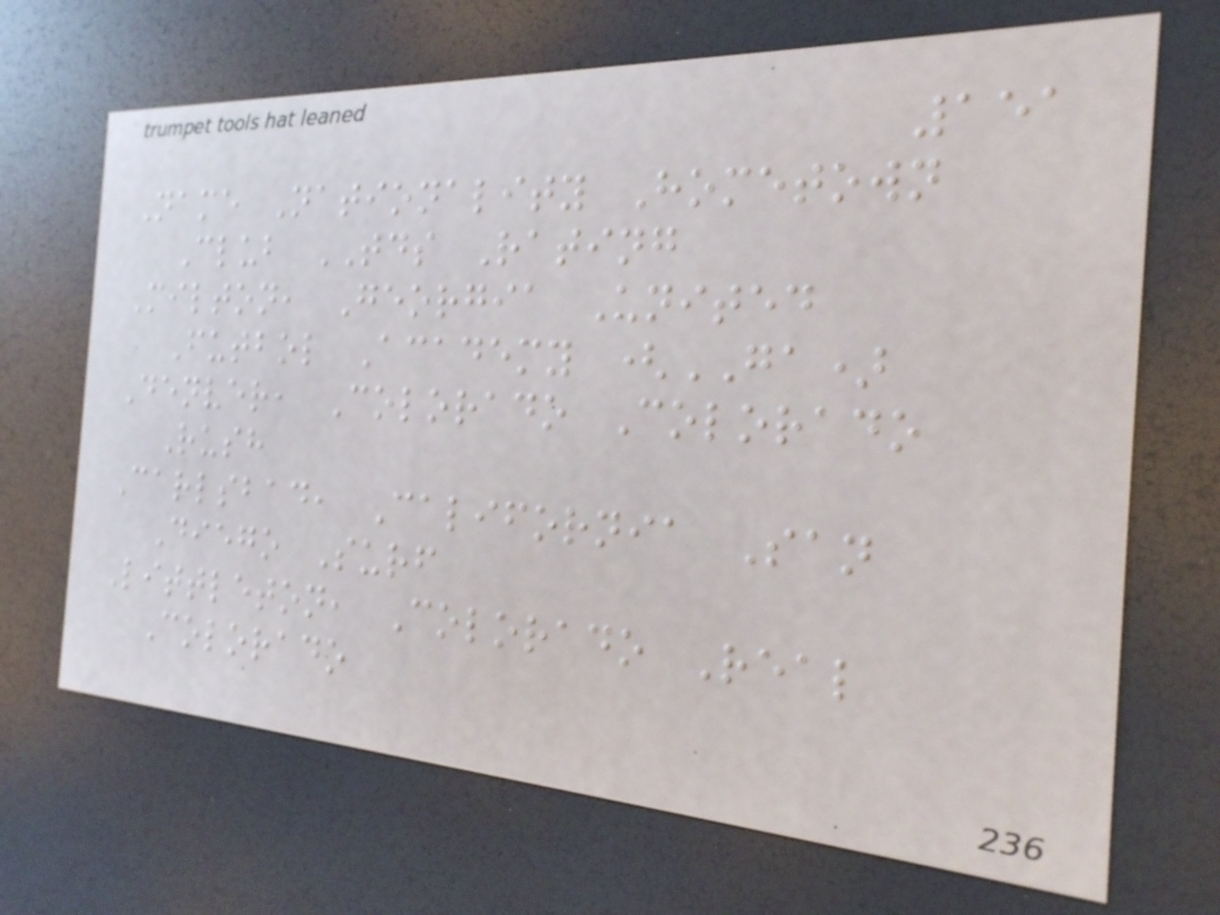151
Name Nationality Hometown
Club TDS Rating
Milton, Georgia United
Futbol Academy (GA)
Denver, Colorado Colorado
Rush
Carlsbad, California San
Diego Surf
Littleton, Colorado Real
Colorado
